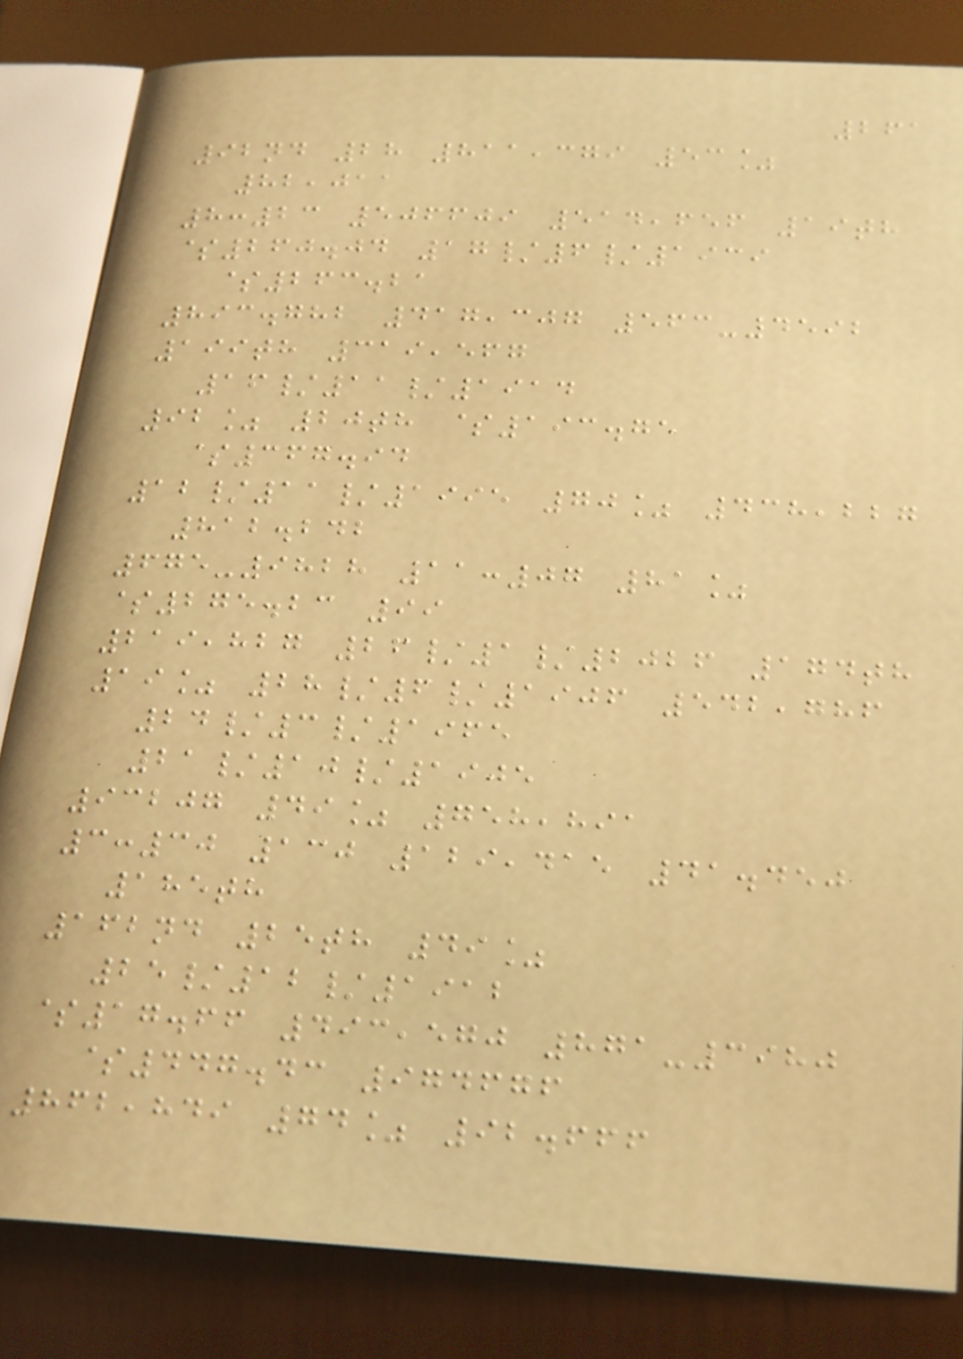261
92nd 28 811,379 53%
82,011
8:23 506609 514,656 19th
$260.04 17/6/1939
$263.21
893.782 417,307 563-4592
199th 319,567
16/11/1914
92% 20th $193.75
$367.94
12/11/1995 70% 438,227
812.242
675-9828 11:07 81%
$275.23 99
219,827 26/1/2026 174th
19% 28/6/1906 542,786
24/3/1965
21/10/1905
93207 49% 758,891
3:30 130 129,415 41.450
185th
162nd 25th 49%
25/12/1912
$17.66 493,570 871-3980
$447.43 974676
862,849 74% 92.666
